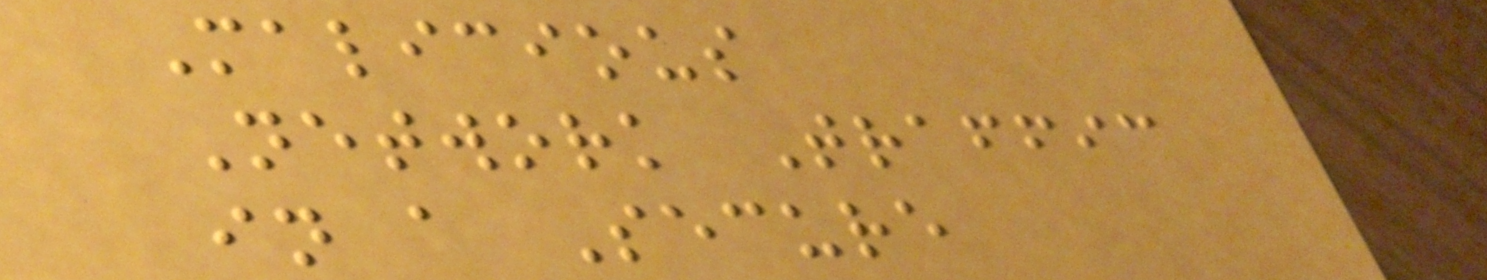Malicious
Network Traffic
in a Secure
